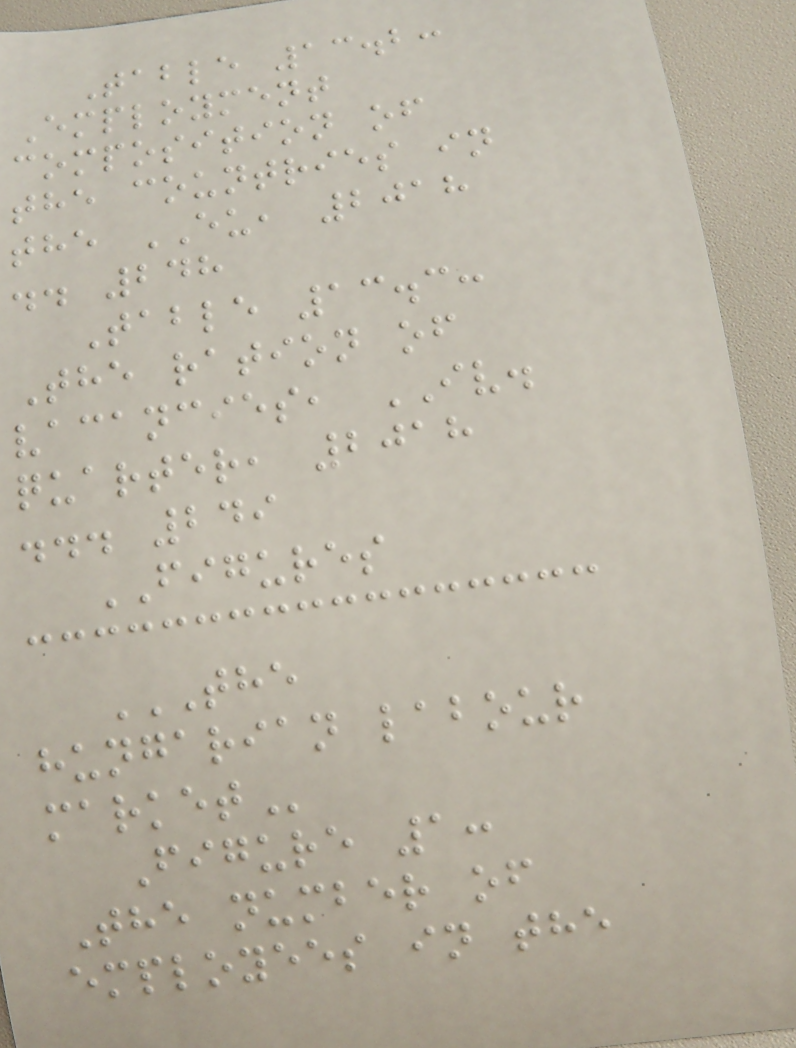Table 13.2:
Employment
composition of
the countries in
the EU, 2018
.. 248
Table 13.3:
The ration of
vacancies, IV.
quarter, 2018
... 249
FIGURES
THE
HUNGARIAN LABOUR
MARKET
Figure 1:
The number of
employees in the
